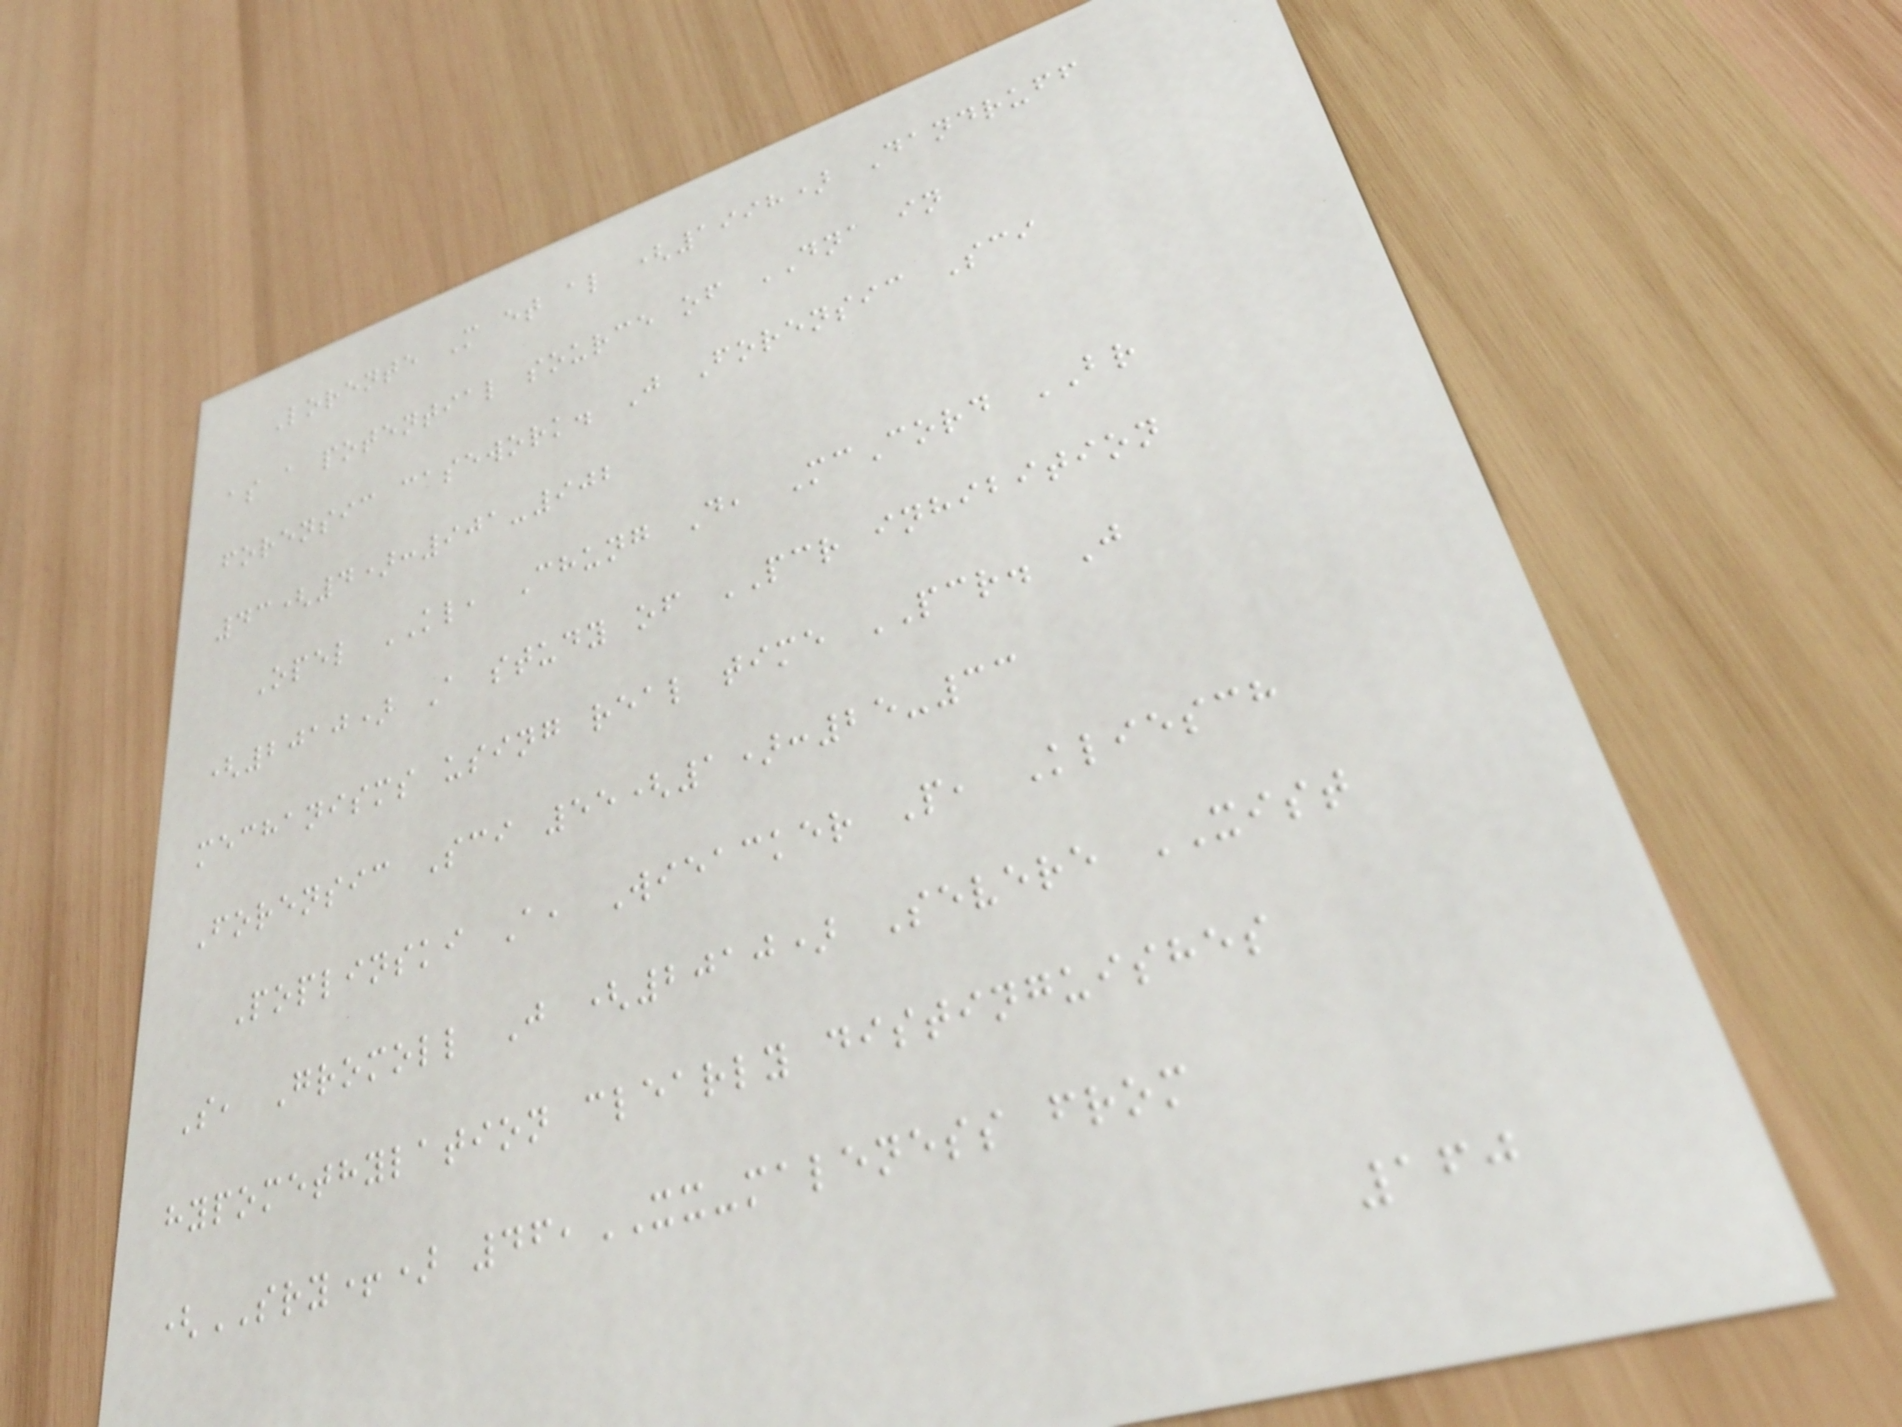Lorente M et al (1998) Dandruff
as a potential source of DNA in
forensic casework. J Forensic Sci
43(4):901-902
Opel KL, Chung D, McCord BR
(2010) A study of PCR inhibition
mechanisms using real time PCR. J
Forensic Sci 55(1):25-33
Poplinski A, Wieacker P, Kliesch
S, Gromoll J (2010) Severe XIST
hypomethylation clearly distinguishes
(SRY+) 46,XX-maleness from
160
